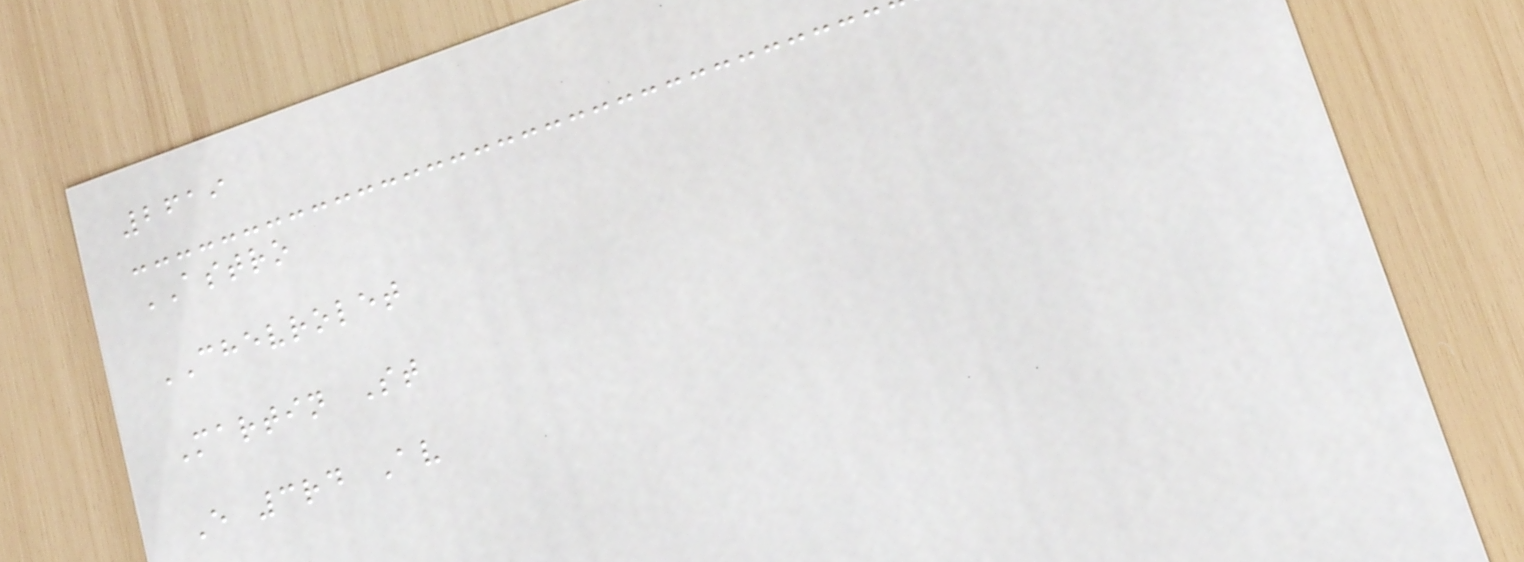2619
ASTRO
CHEVROLET
Martin St
E 3rd Av
